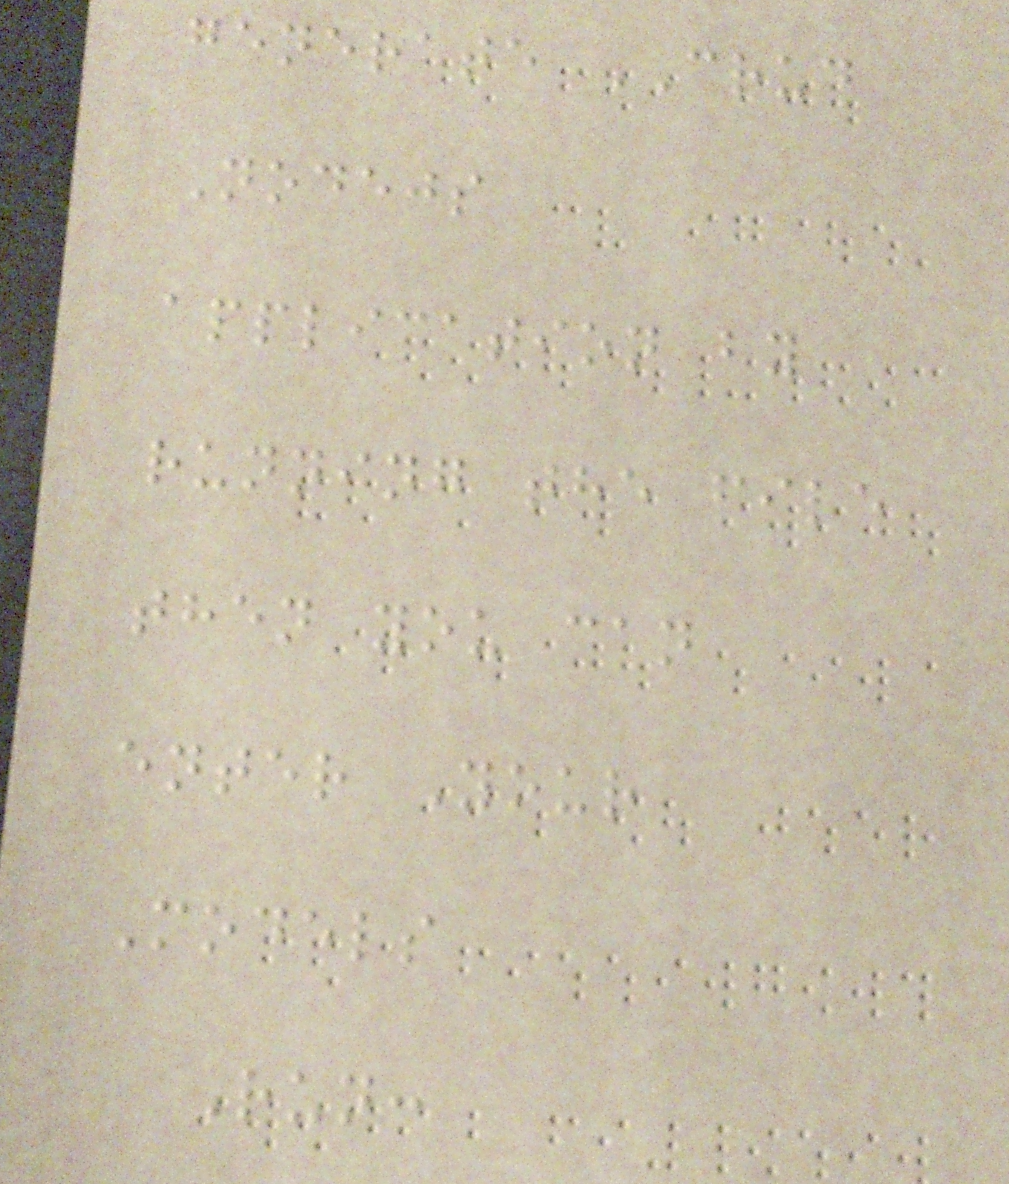generate CRUD
Nodejs
application by
running the file
then you can
enter Your
Models
Run:
